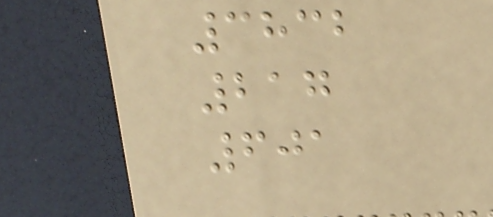3832
217
601
